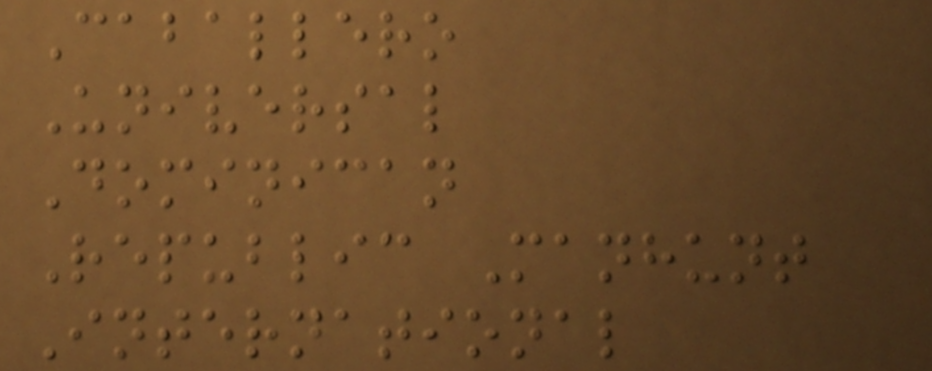Caballero
Universal
Dominican
Republic Manhunt
International
